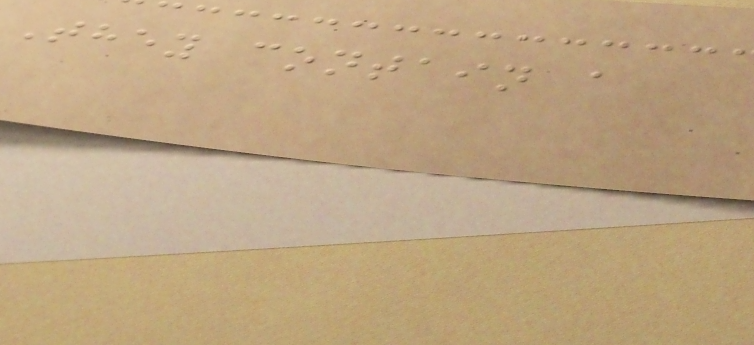They contain a
